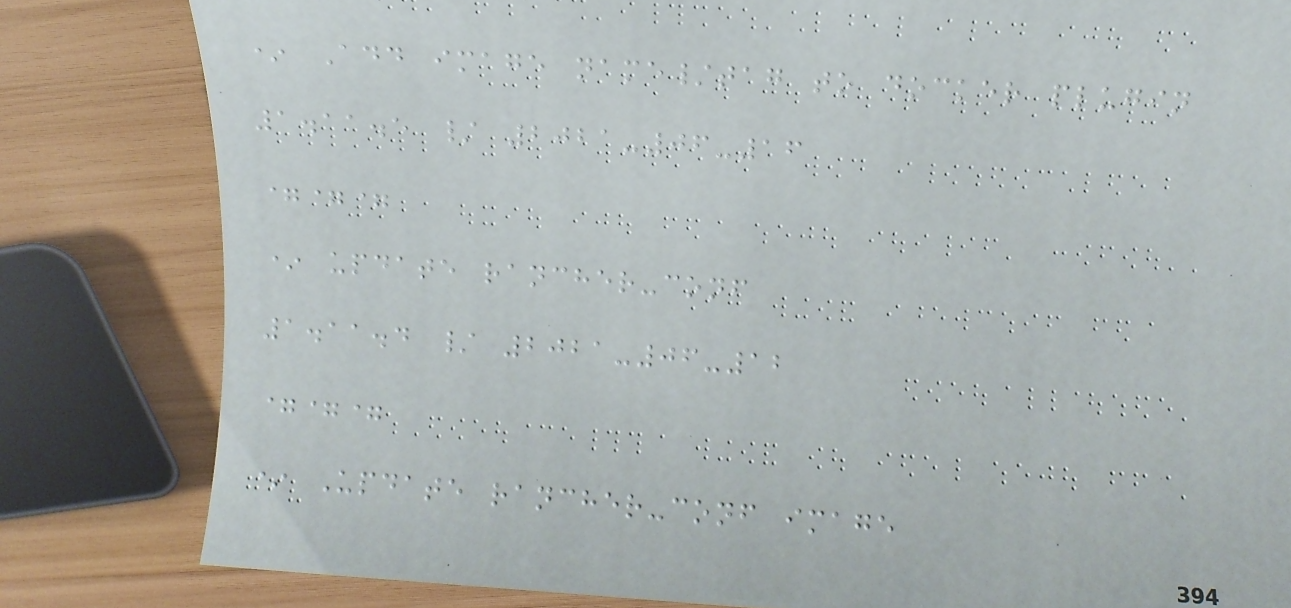* Add image name/tag to docker plugin
1.11.5 / 2021-06-16
===
* update rancher-conf
1.11.4 / 2021-06-12
===
* Update rancher-conf image
